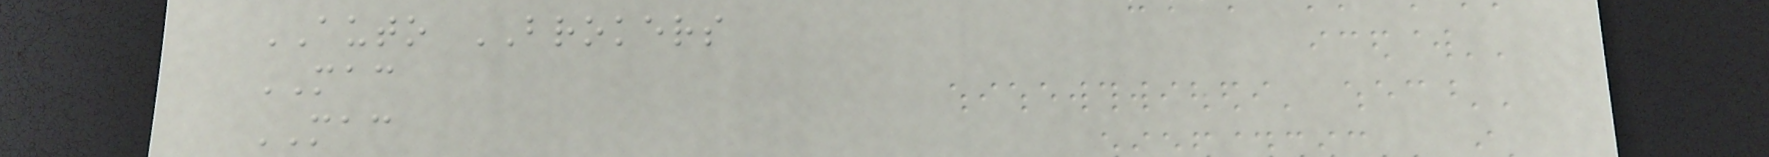AUTO BROKERS
MAC
MAC
